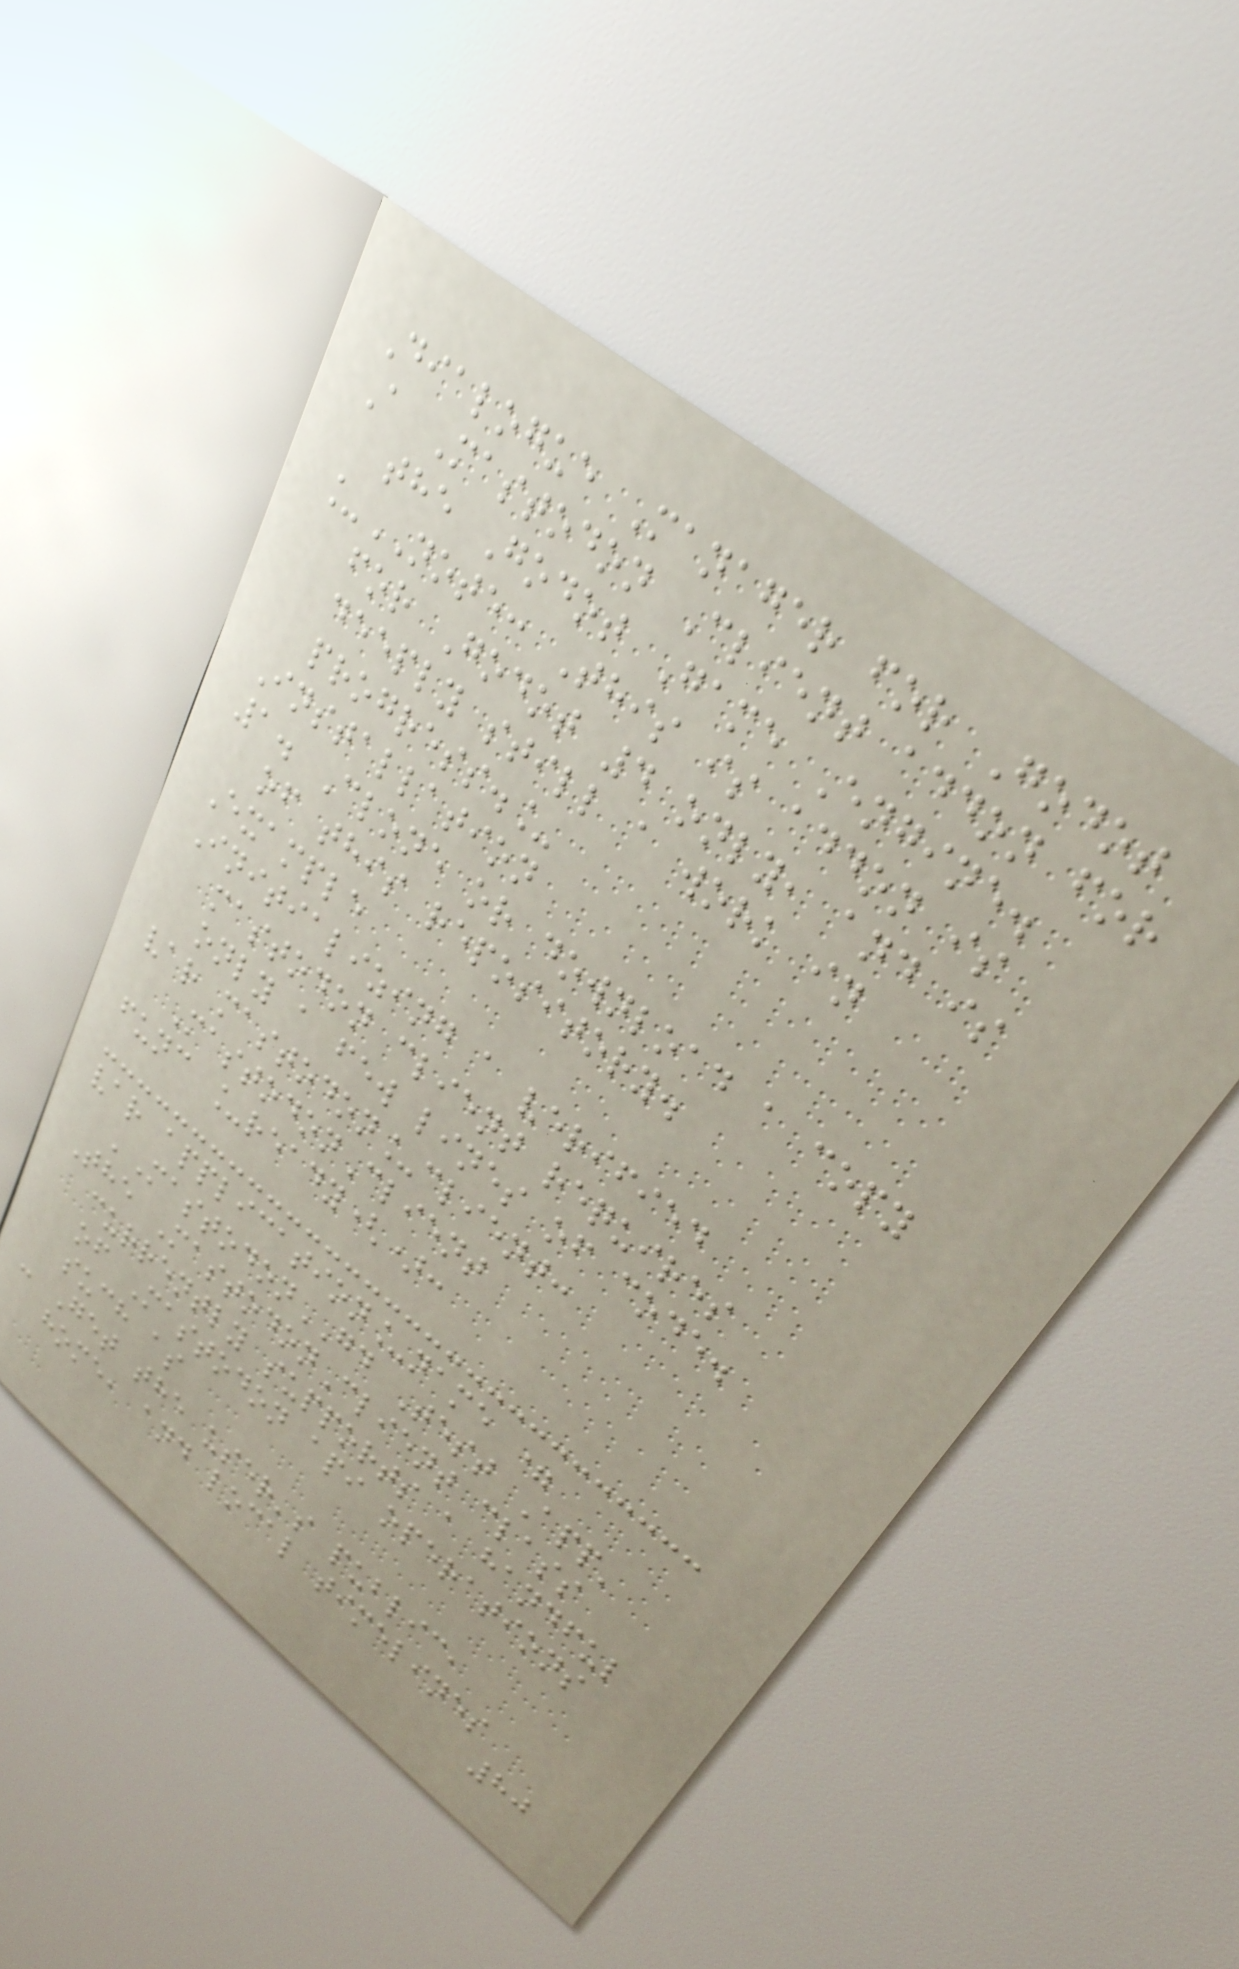Dialogue Manager for Godot
A Mastodon Client addon for
the Godot Game Engine.
_NOTE: This is addon is
for Godot 4 only, and is
deeply still a work in
progress._
Installation
1. Clone or download a copy
of this repository.
Example
Initializing a verified
mastodon client requires
only a few lines of code.
var mastodon_client:
MastodonClient
func _ready():
var application_name =
'MastodonGD Test App'
The MastodonClient class
currently supports a handful
of Mastodon api operations
such as
- Get the user's public,
home, and local timelines
80
